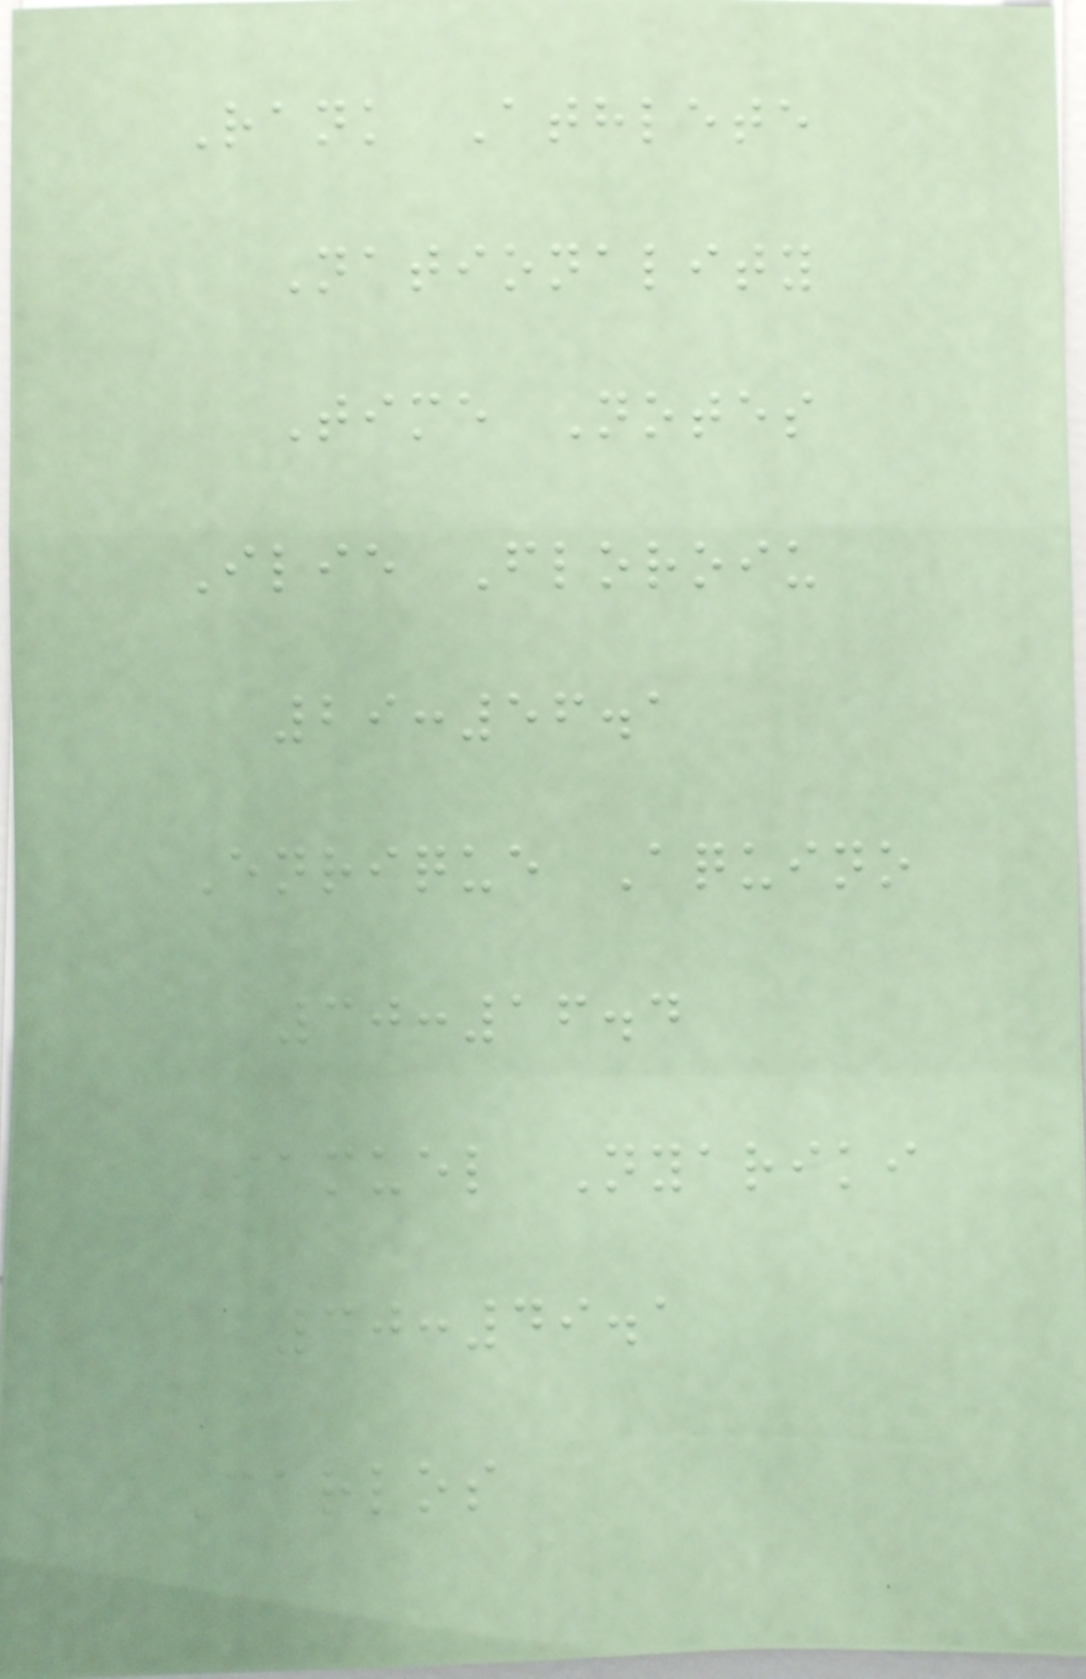Rank Athlete
Nationality
Time Notes
Ilie Floroiu
29:56.1
Enrique Aquino
30:16.4
Samuel Nyariki
30:49.1
Carlos
